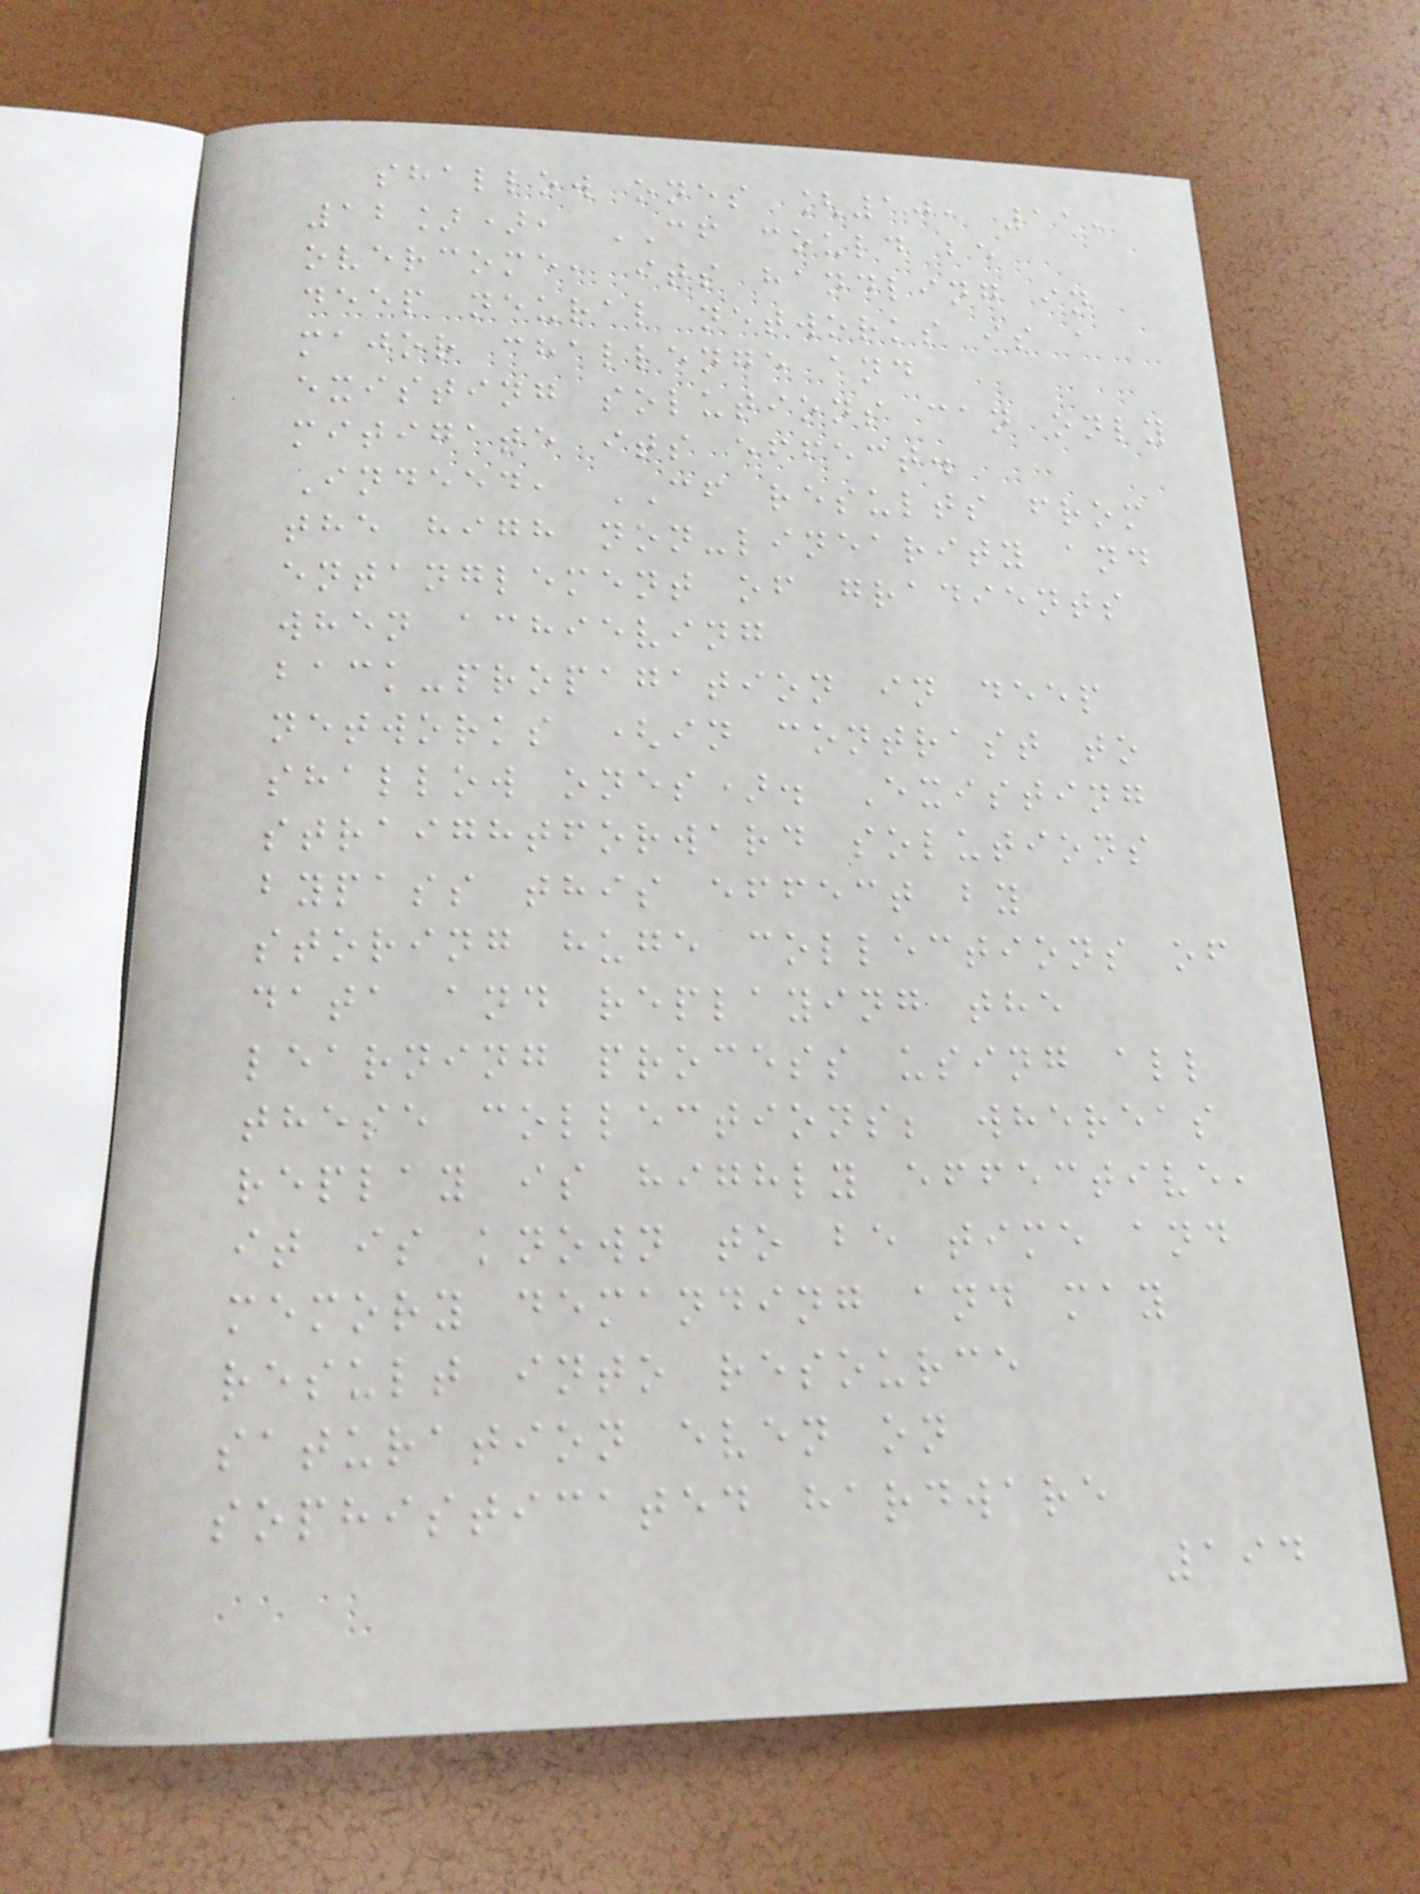shallow ones [10, 11,
12]), CF could be
overcome, its handling in
deep neural networks is a
major challenge and
existing solutions can only
mitigate its effect.
Indeed, CF results from
the high non-linearity and
entanglement of gradients
when achieving
back-propagation in deep
networks (in contrast to
shallow ones). Existing
straightforward solutions
bypass this effect by
storing huge collections of
data and replaying the
learning process using all
these collections; whereas
replay is highly effective,
it is known to be time and
memory demanding and may
result into resource
saturation even on
sophisticated hardware
194
